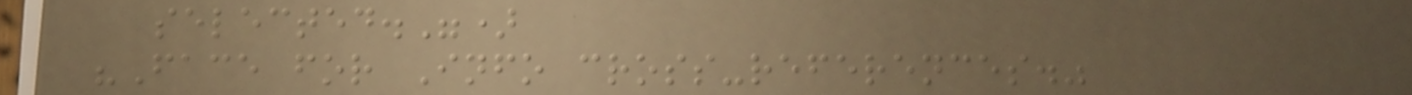selected.")
"Face for Info cross-references."
